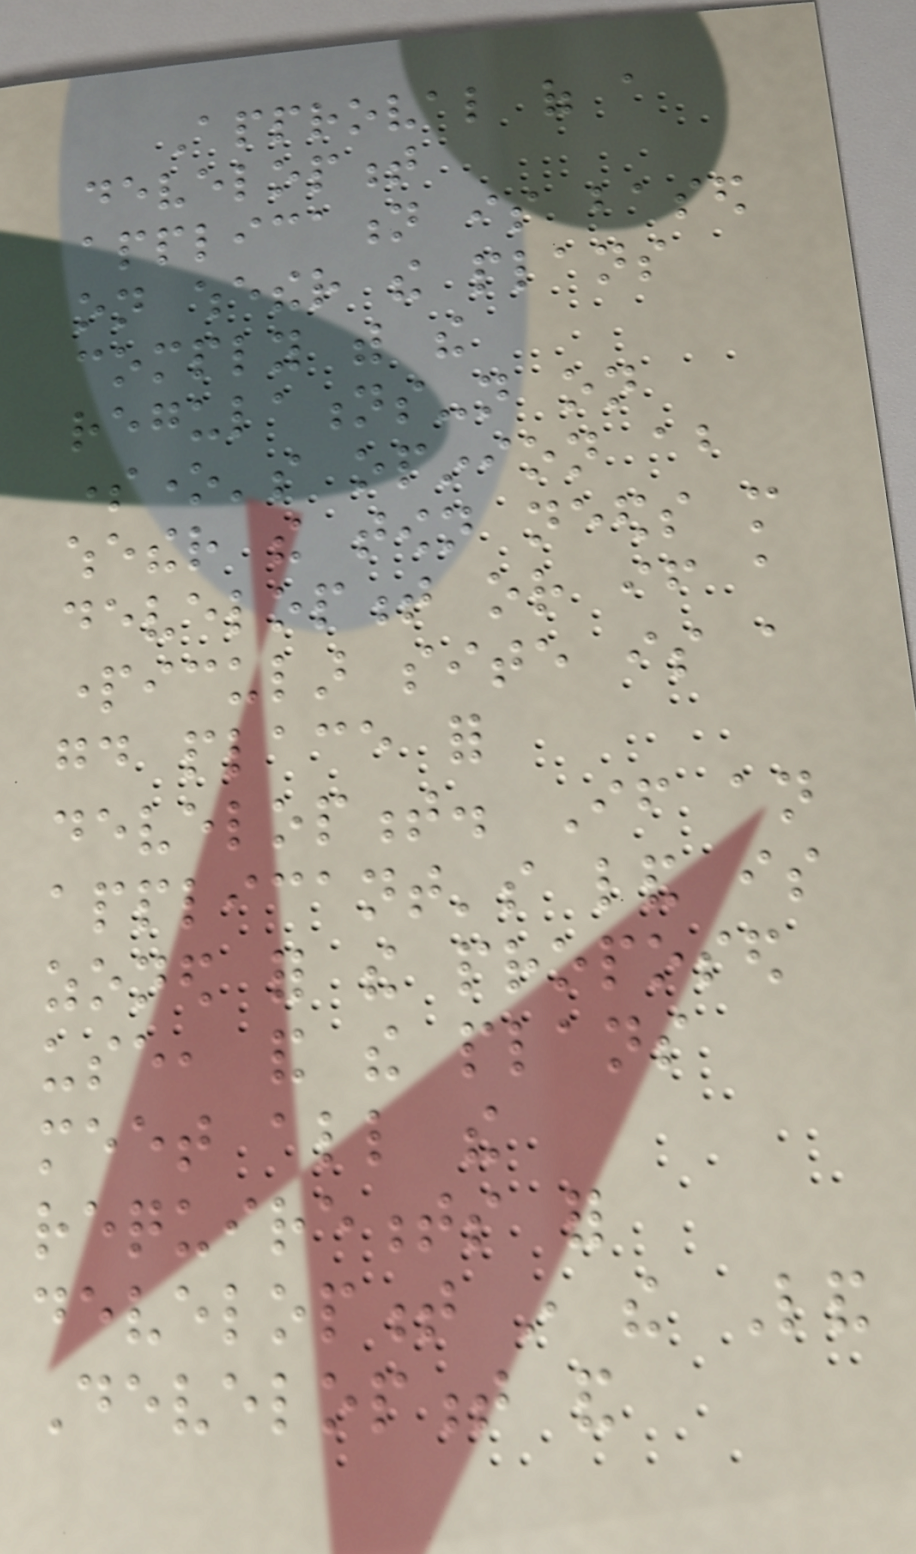Approval of a
development
application is based
on whether the plans
comply with the
regulations-not on
someone's opinion about
whether the town needs more
development or if a
particular site is a
good place for
development. If an
applicant's land is
zoned for the proposed
use, and the plans
meet all the
requirements for
development in the Land
Development and
